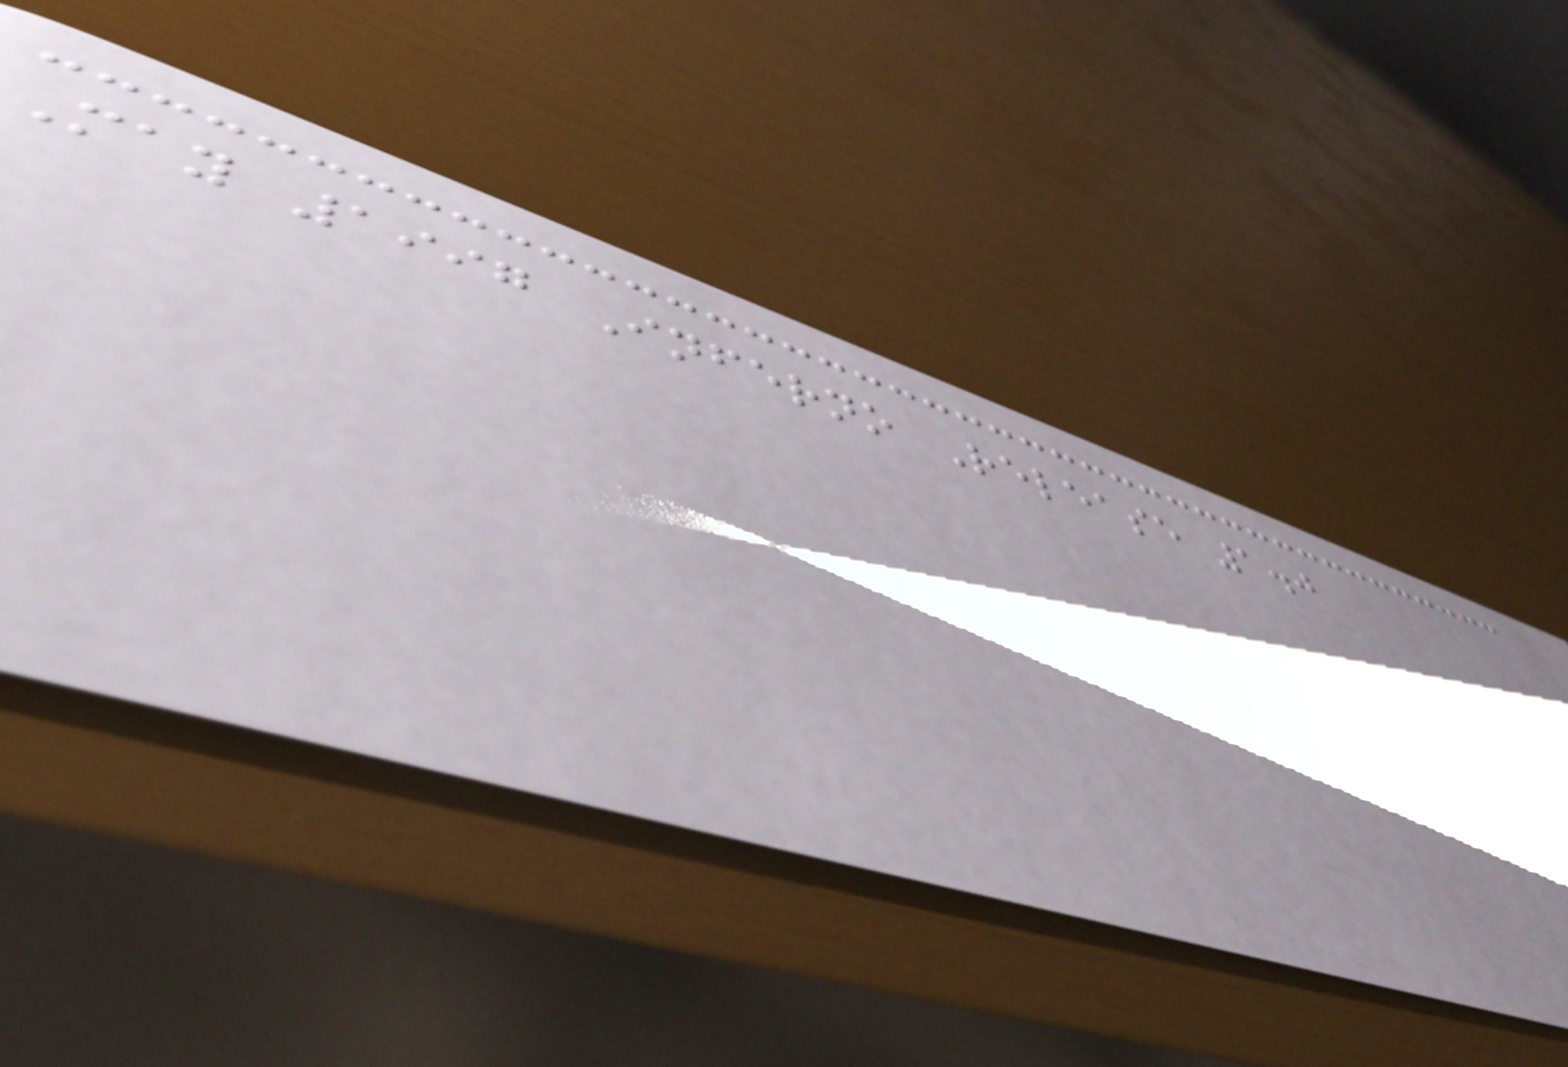May 1997 Inferno Release 1.0
